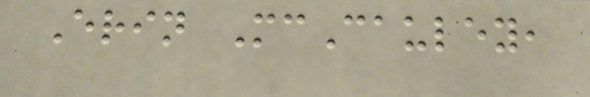Erin McCauley,
